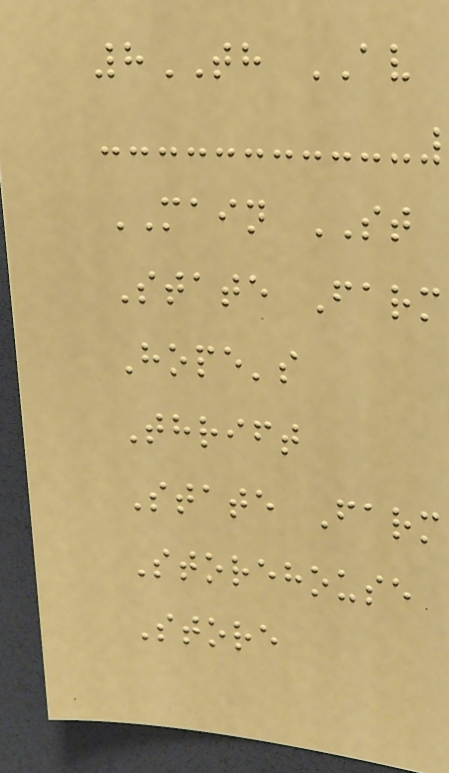8TH AV
MAIN ST
State Farm
Hope's
Thrift
State Farm
Storehouse
Store
